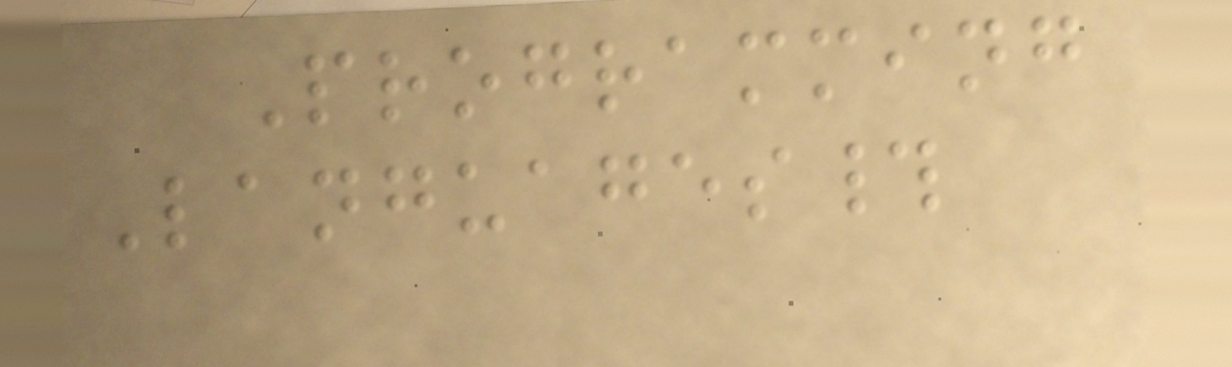Programming
Languages#
